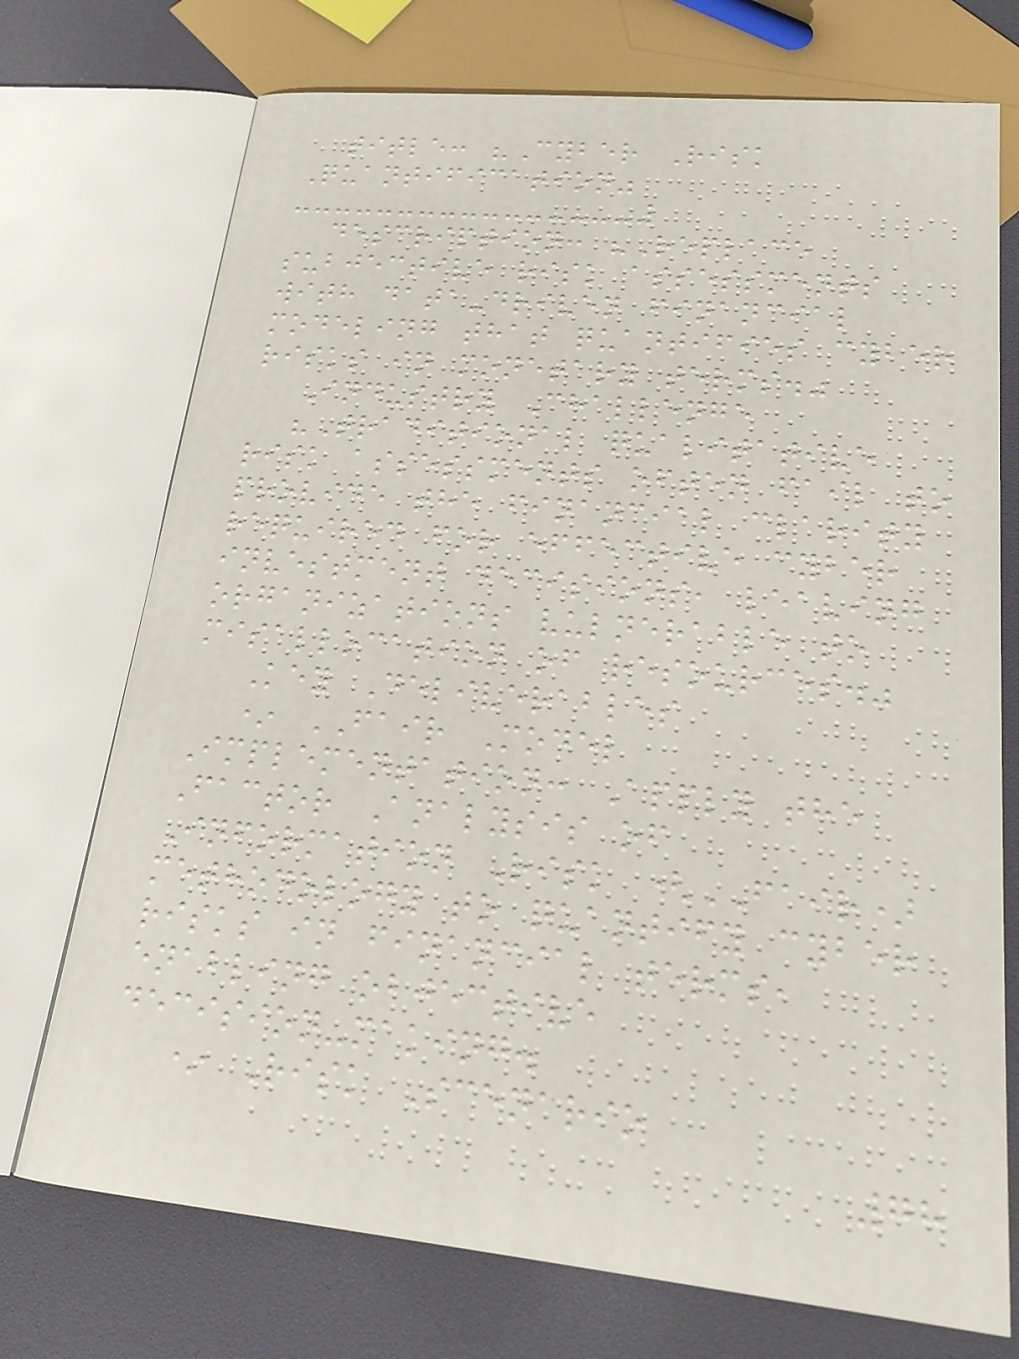title: "Cyber Risk
Quantification"
description: "Replace
subjective risk assessments
with data-driven financial
modeling that quantifies cyber
risks in monetary terms."
Industry Challenge
"Traditional qualitative
risk assessments often fail to
provide the financial clarity
required for effective cyber
investment decisions, leaving
organizations vulnerable to
misallocation of resources."
Key Deliverables
* FAIR Model
Implementation: Apply the
Factor Analysis of
Information Risk (FAIR)
methodology to quantify cyber
risks in financial terms,
enabling objective
decision-making.
* Risk Scenario
78
